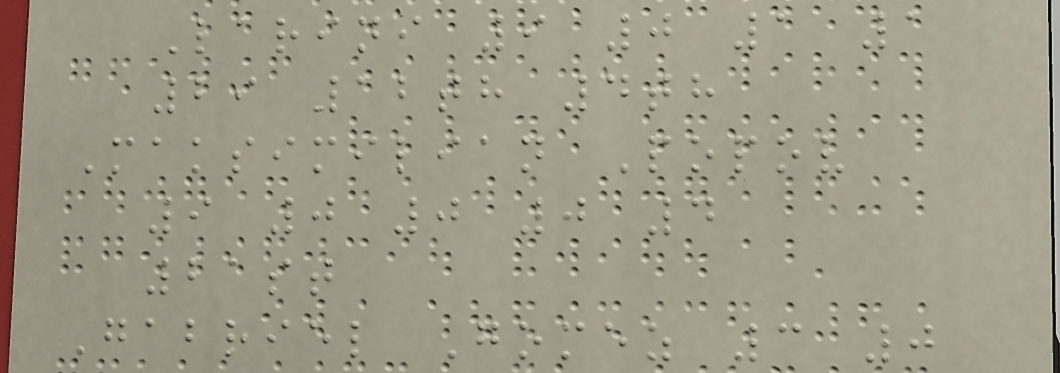Larini 9 0 1 1
29 12th 4th
Maksimilian Popov
9 0 0 0 4
21st
Gabriel Gomez 3 0
